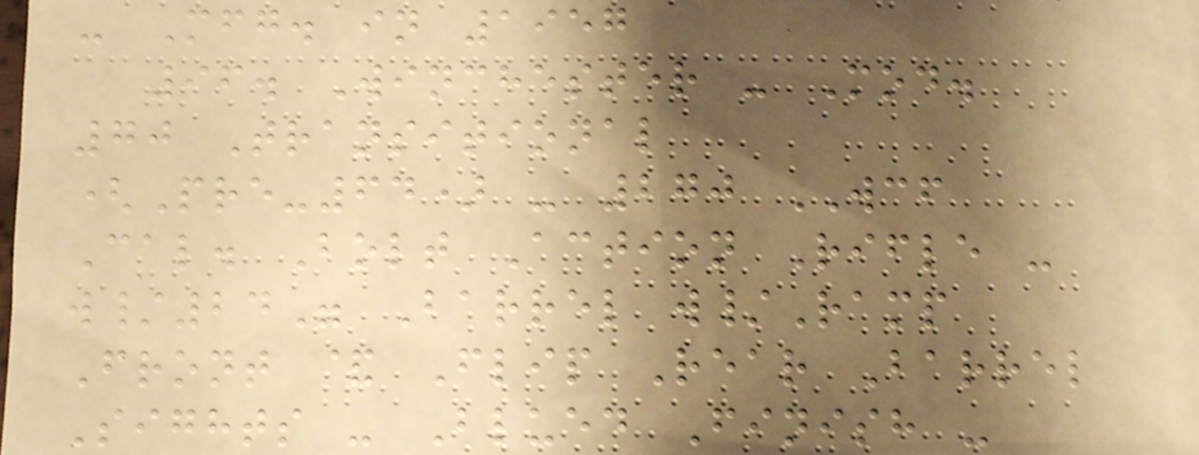- Mfg. in 1957
96. Winchester - Mod.
70 Transitional
(Pre-64) - 270 WCF
Cal. Bolt Action Rifle -
w/24" Barrel w/Ramp
Front & Flip Rear Barrel
Sights - Blued Finish -
